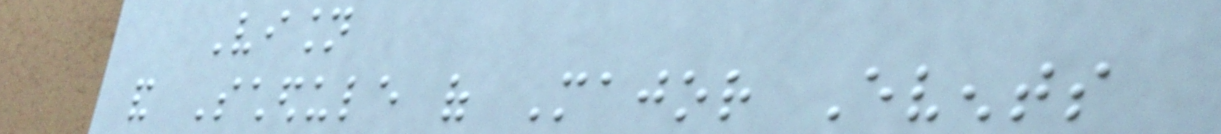Vision
and Schedule of Major Events
